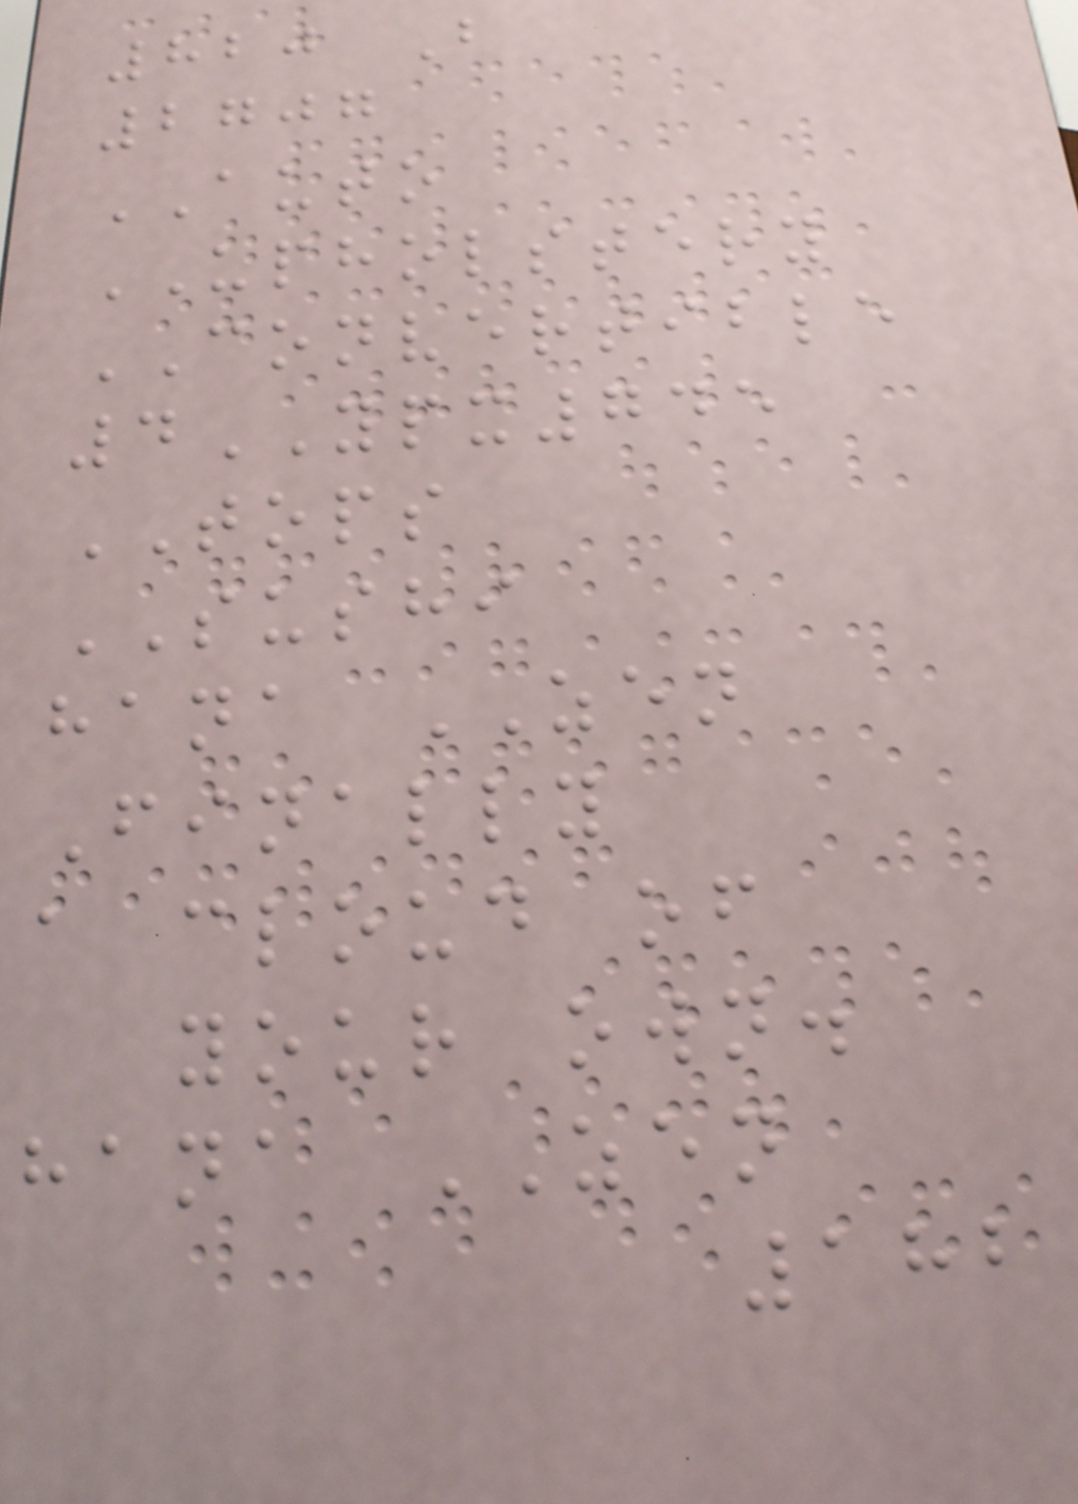820 B
2707
AUTO
UPHOLSTERY
CONVERTIBLE
4YPX745
TOPS
SUSHI
hana ZEN
Finally
a cloud of
your own.
hana ZEN
182
